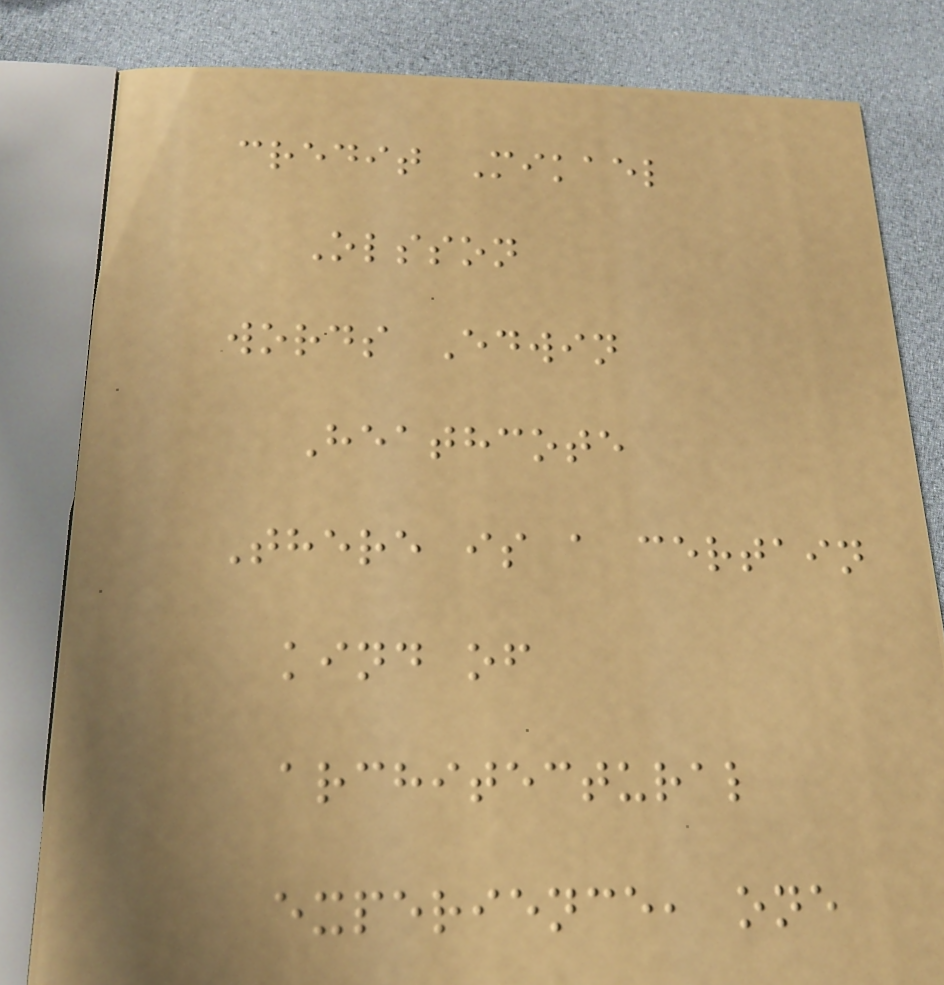credit Mikael
Olsson
words Edwin
Heathcote
There is a certain
kind of
architectural
experience, one
